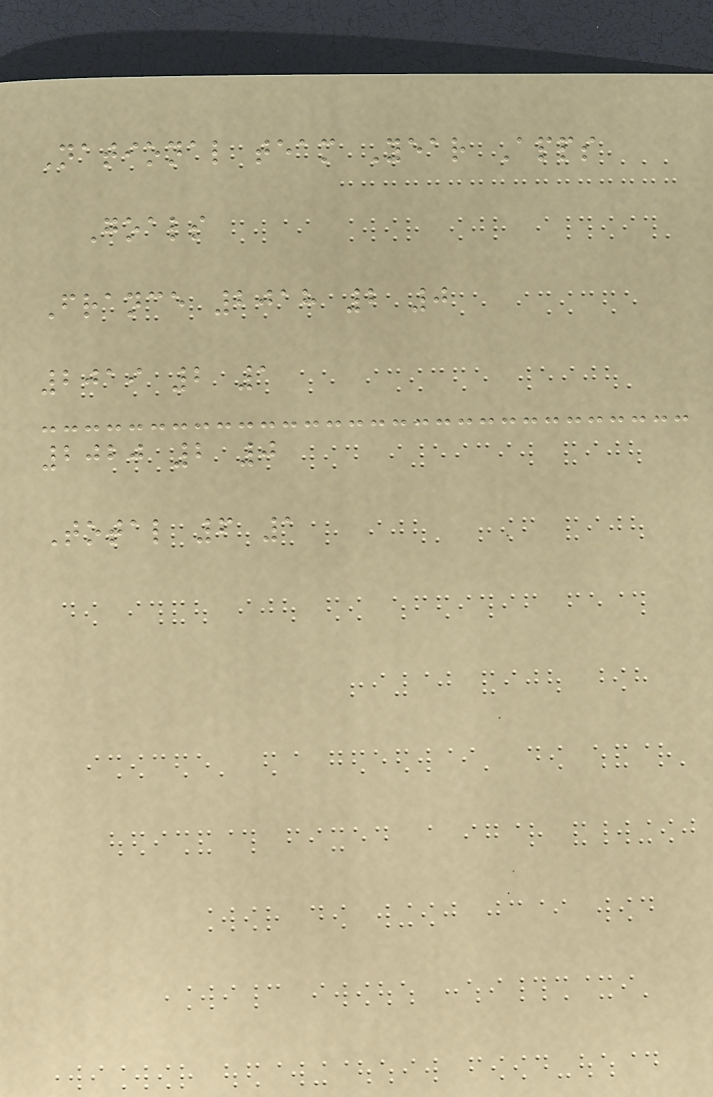National team Year Apps
Goals
France 2018 2 0
2019 2 1
2020 2 0
Total 6 1
